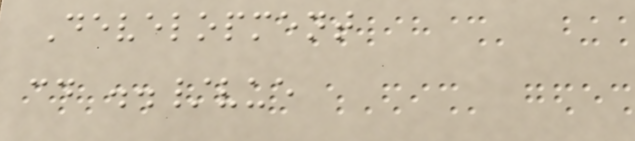Development
cd ../vue
